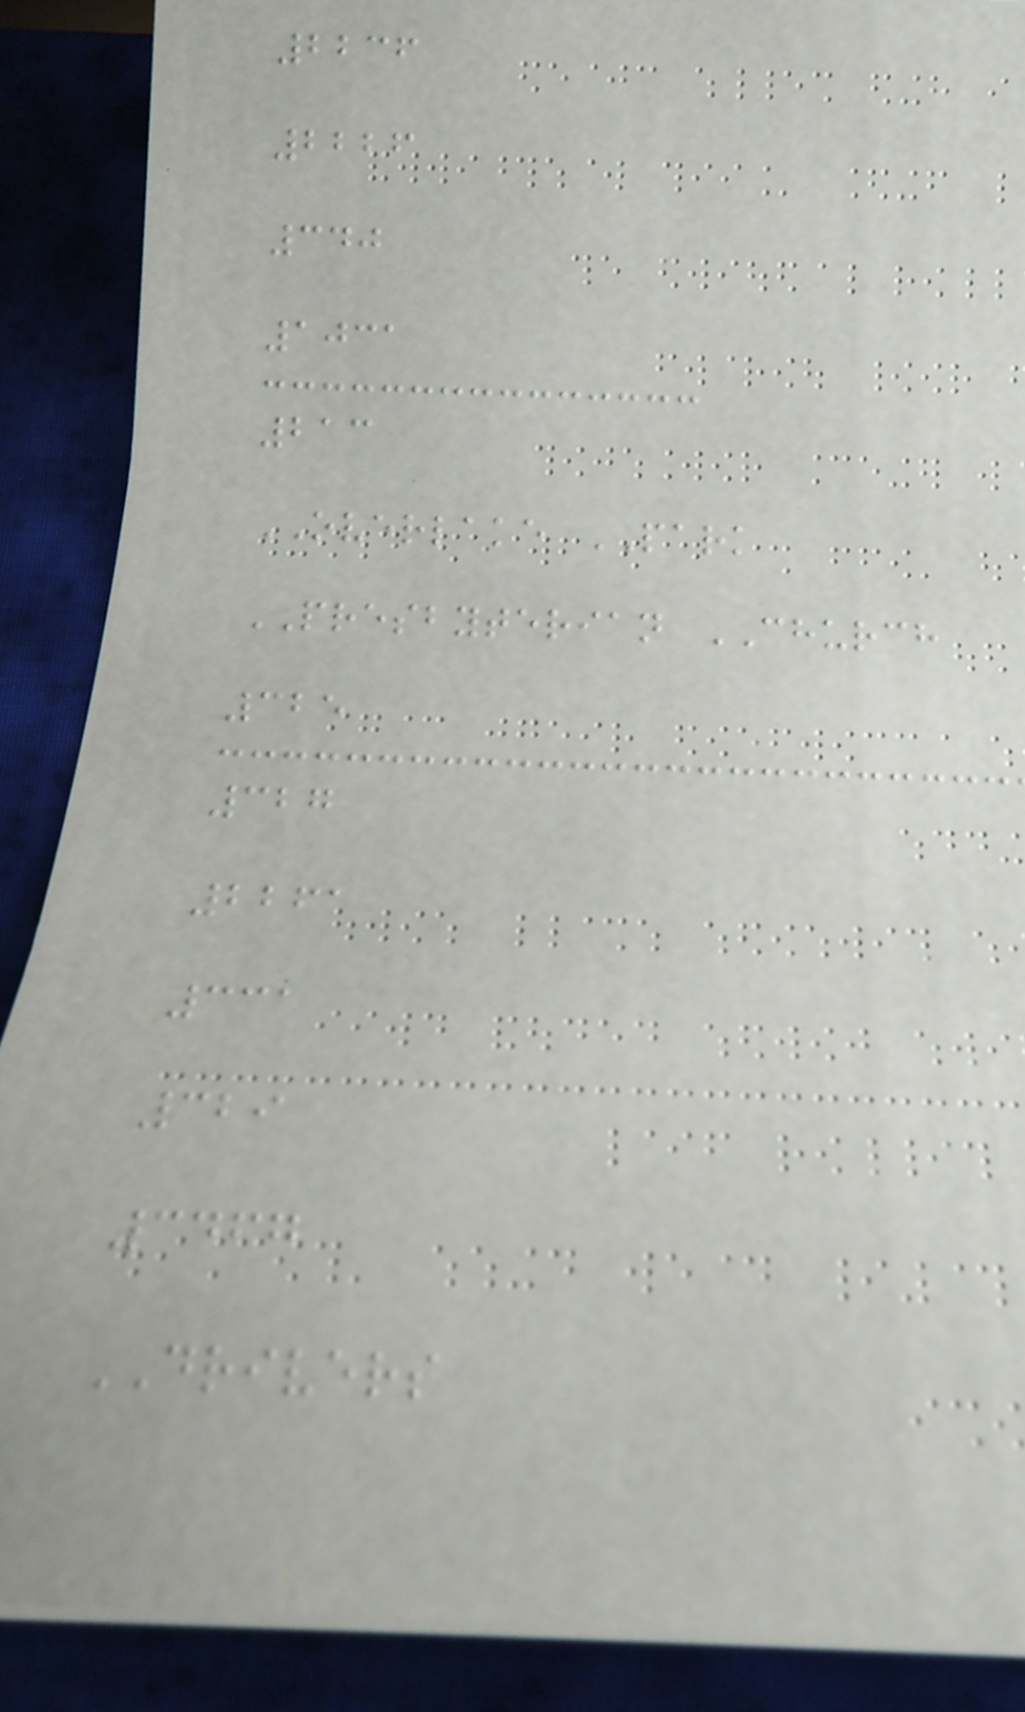2236
2226
340
1031
213
OVERLAKE PARK
PRESBYTERIAN CHURCH
325
327
2261
331
329
3467
DRIVERS
